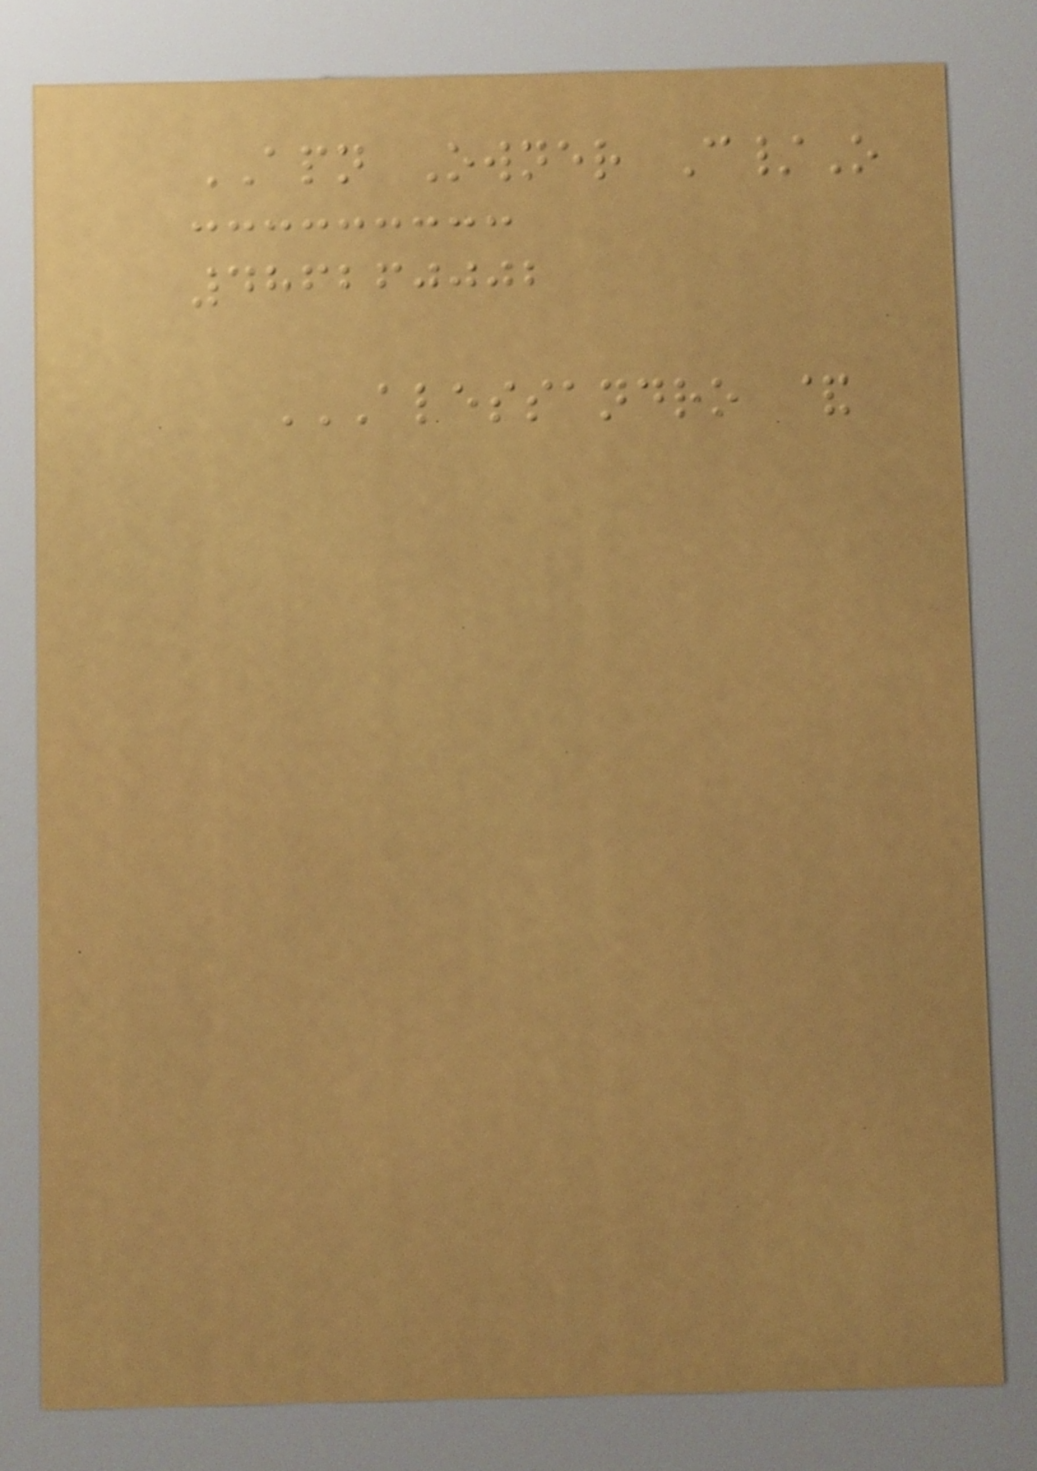APN Owner C/O
486260002
ALESSANDRO &
